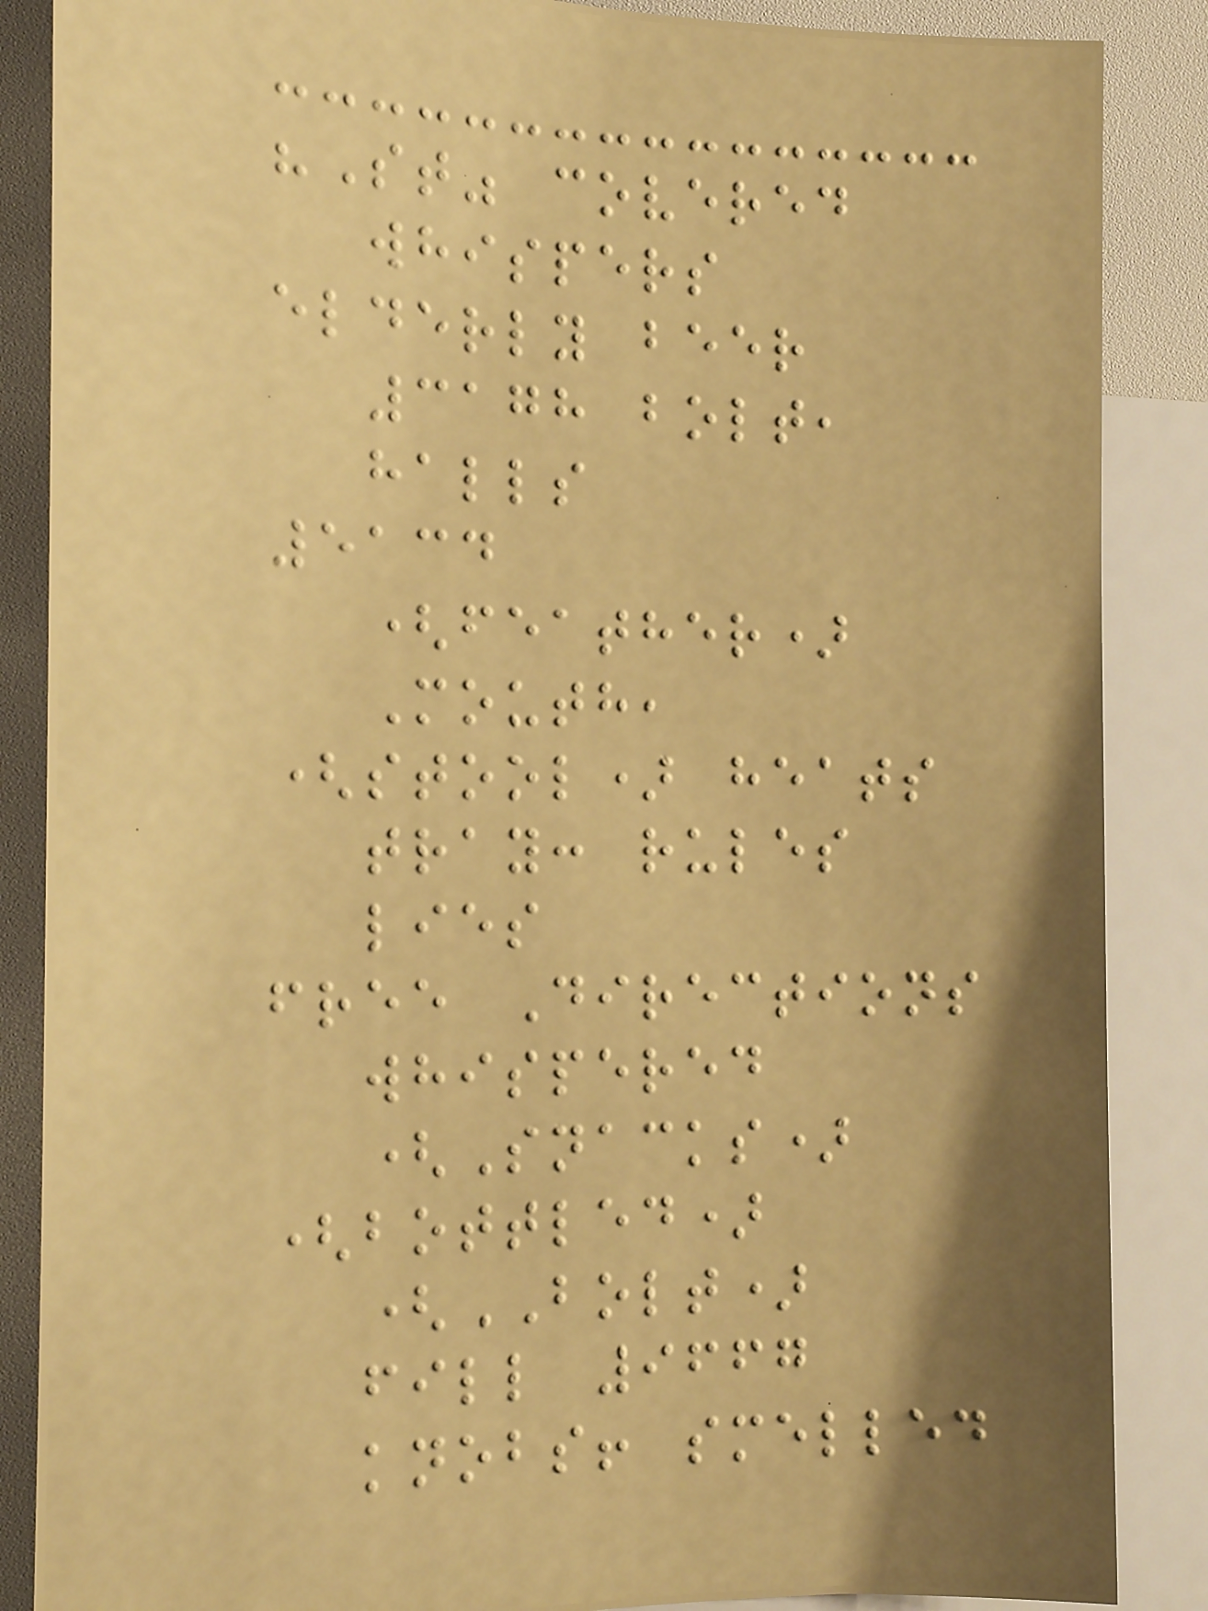"St" covered
whispers
elderly beer
3178 bolt,
halls
5134
(feather)
Mouth,
(stool) heats
tray: rules
lies
free Directions
whispered
(Snacks)
(bottled)
(BOLT)
fill 9667
knobs! smelled
